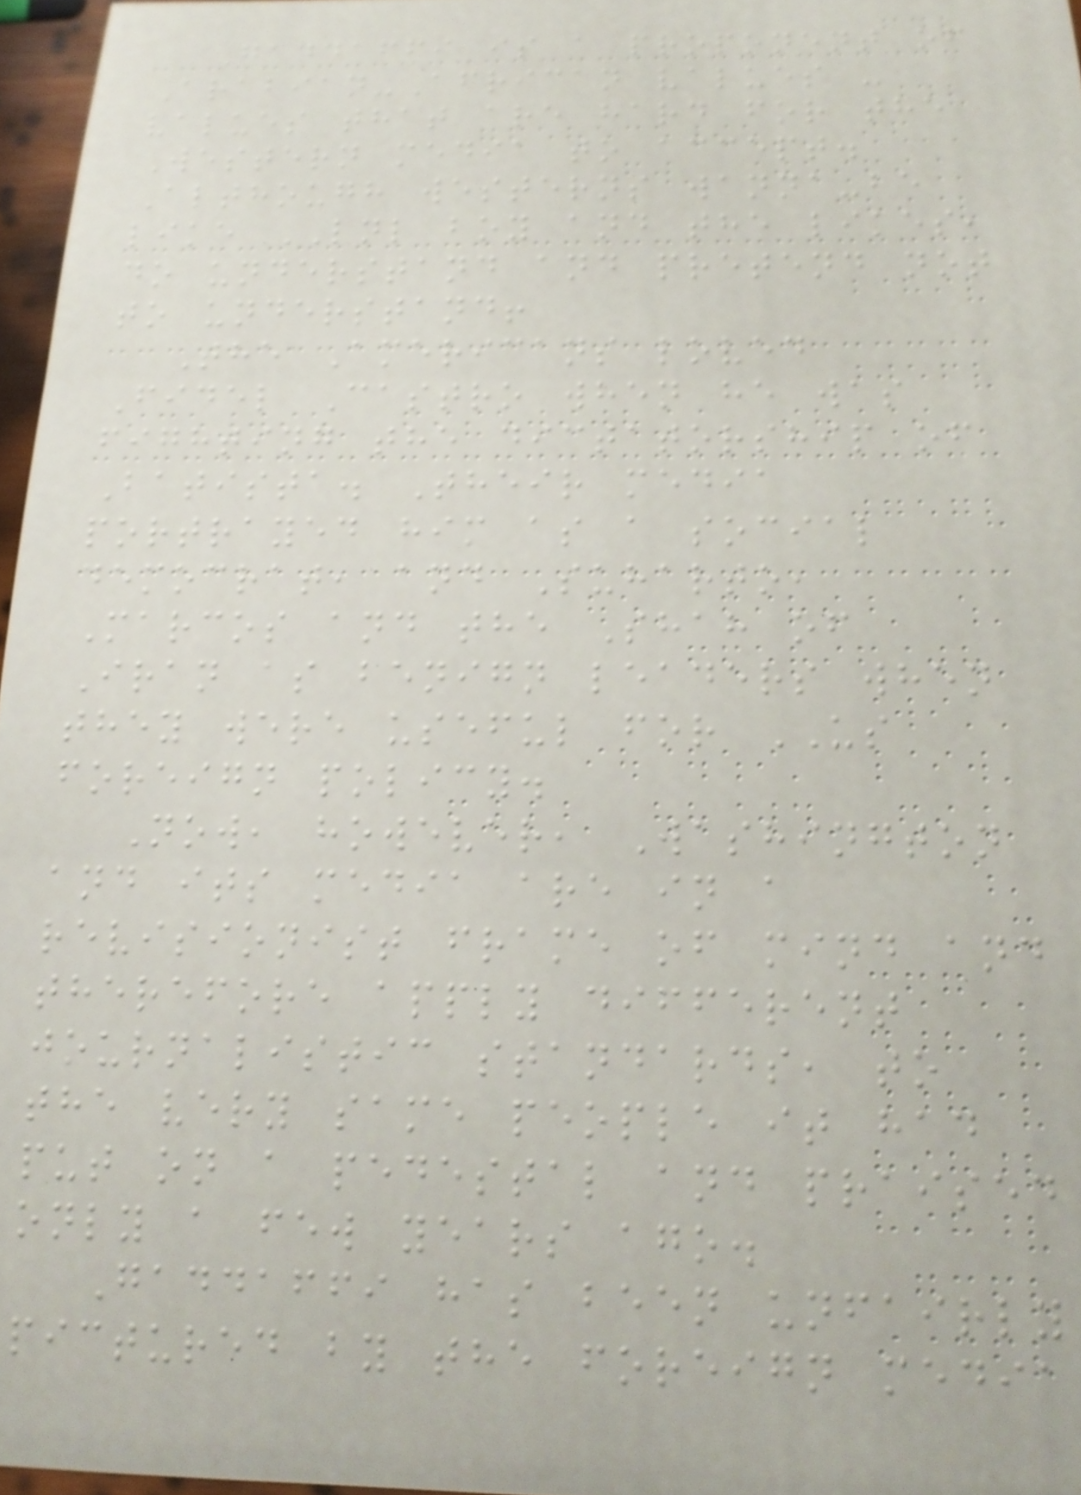Gaddaffi is a proponent of
Arabian-African values -
values that are hard for the
Western media to accept.
Although westerns wanna-be
like LNL boy and the likes,
do understand and pretend not
to understand!
The Americans loved
Fidel Castro when he was
fighting the dictatorship of
Batista. Their media
portrayed him as a social
democrat, and Suharto,
Marcos and the Shah of
Iran as benign leaders when
they were useful for US
foreign policy.
Now, however, Washington
and its media are in a
revisionist frame of mind and
therefore apply different
journalistic standards, to
the very same people it had
put on a pedestal and praised
only a few years ago.
Gaddaffi has been unfairly
pictured by the foreign media
